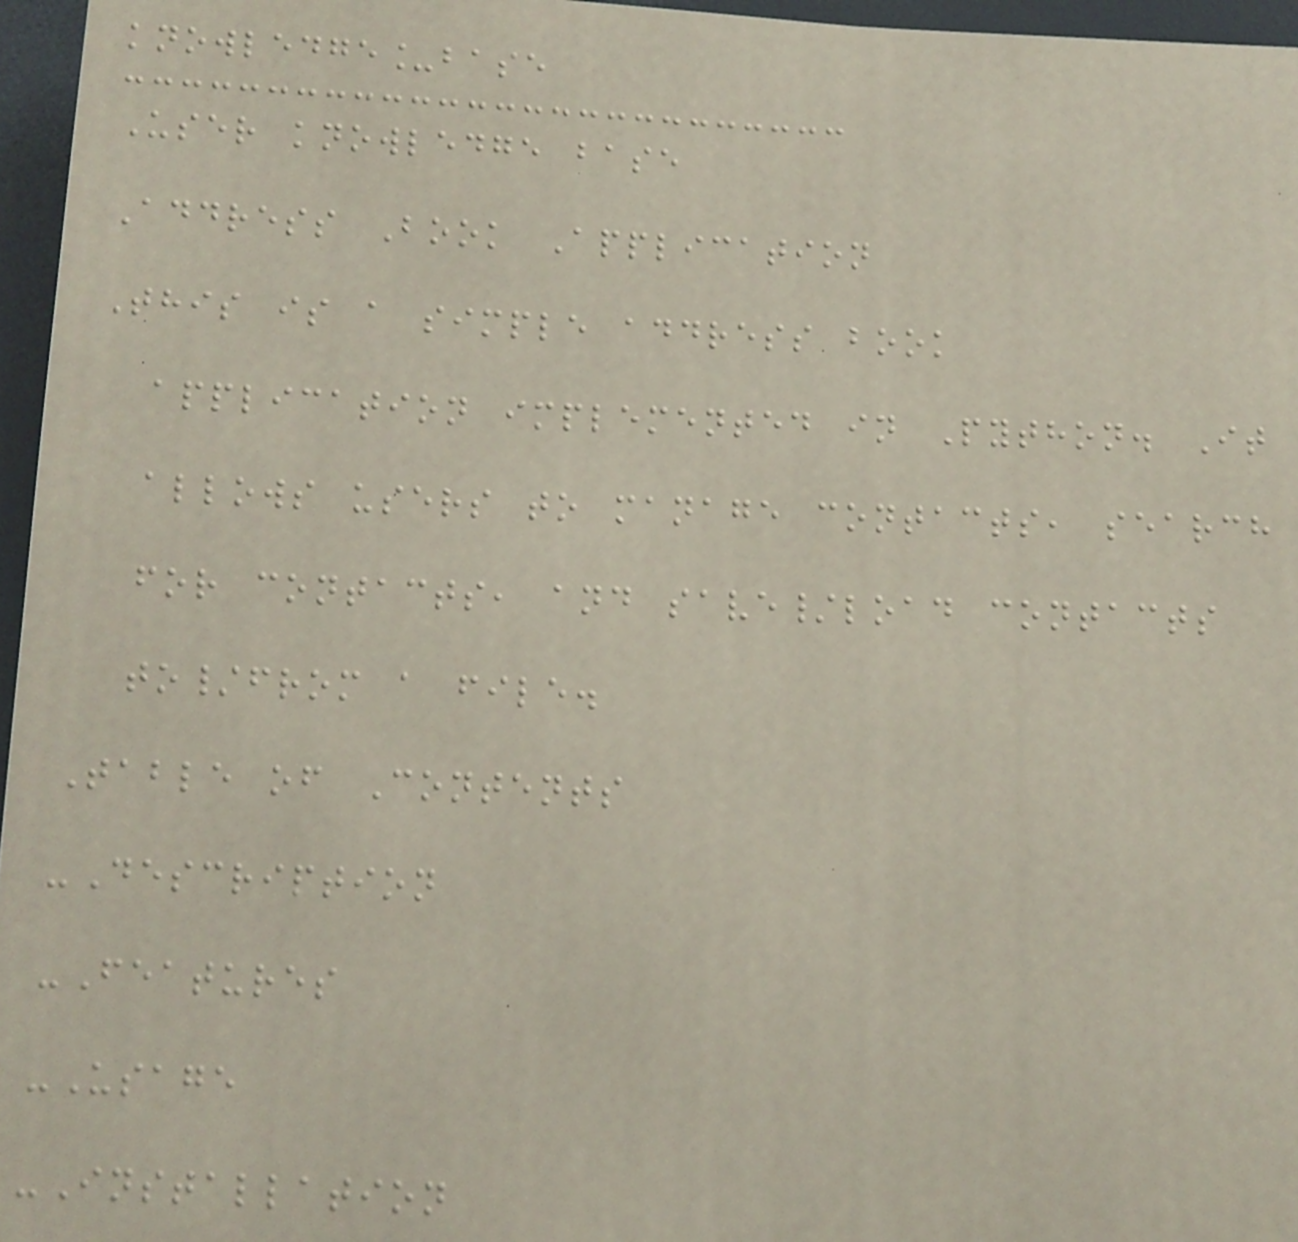knowledge_base
User knowledge base
Address Book Application
This is a simple address book
application implemented in Python. It
allows users to manage contacts, search
for contacts, and save/load contacts
to/from a file.
Table of Contents
-Description
-Features
-Usage
-Installation
